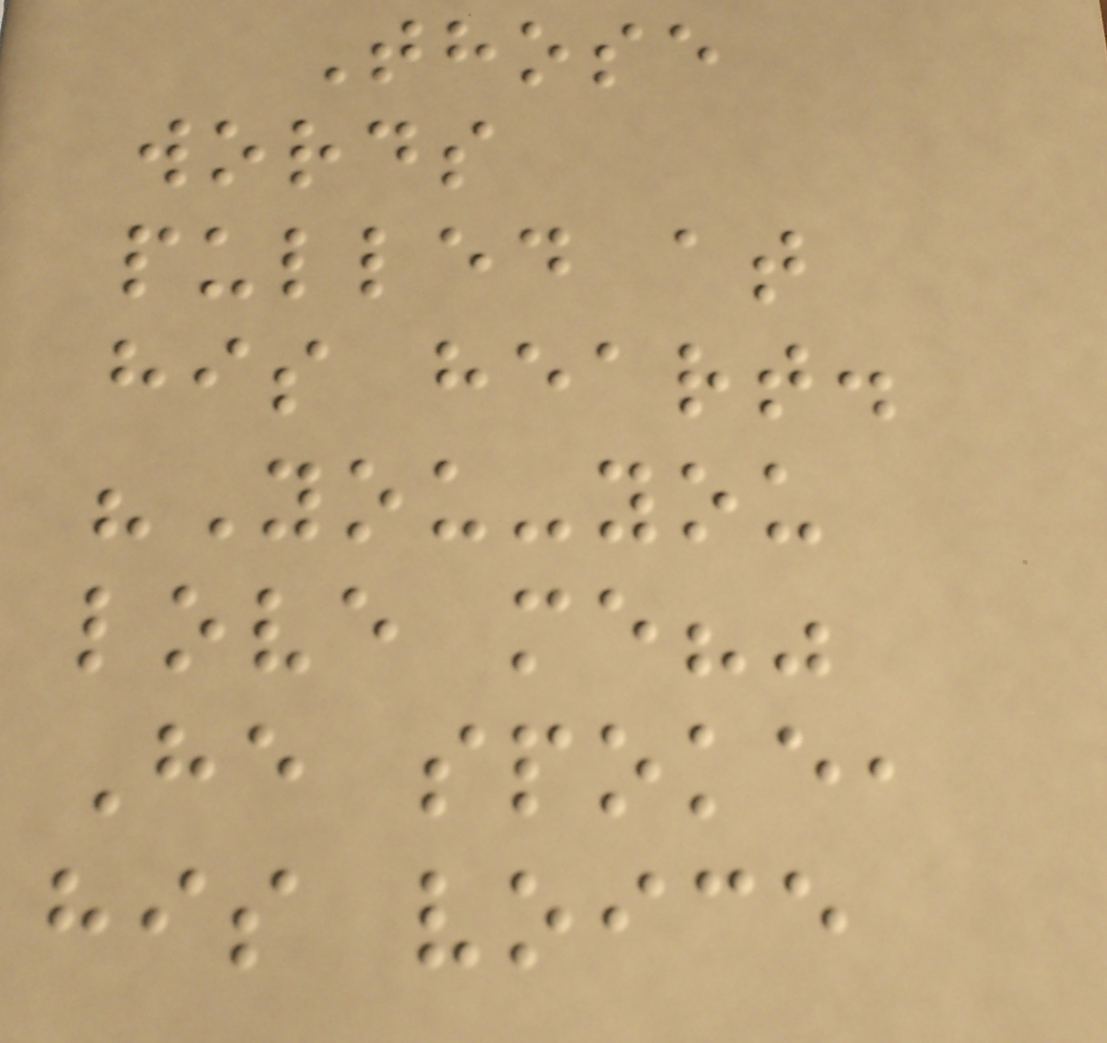Those
words
pulled at
his heart.
"You-you
love me?"
He spoke,
his voice
